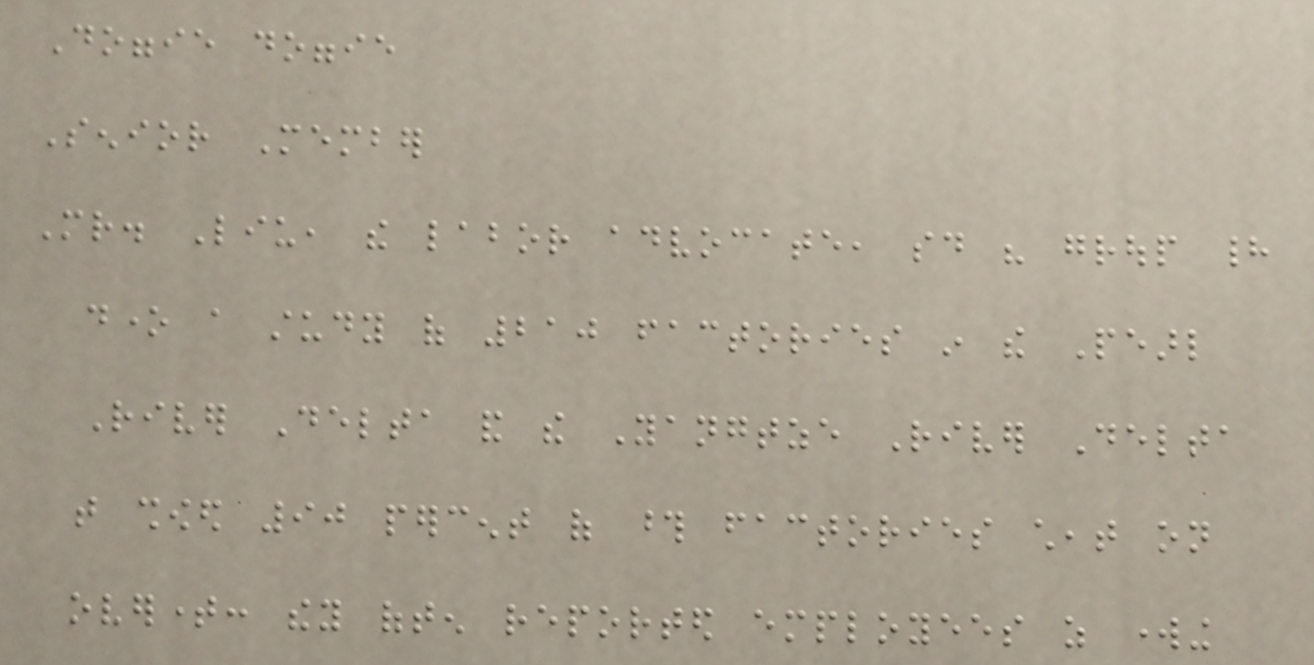Doggie doggie
Senior Member
Mr. Liu, the labor advocate, said his group had
done a study of 210 factories in the Pearl
River Delta and the Yangtze River Delta
that showed 90 percent of those factories cheat on
overtime: they often reported employees as working
